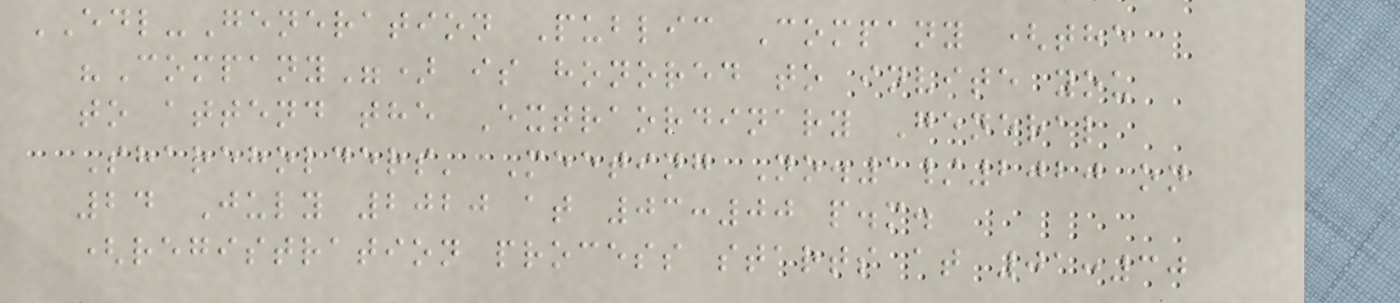EDL-Generation Public Company (the
"Company") is honored to invite you
to attend the Extraordinary General
Shareholders' Meeting No.1/2020 on
24 July 2020 at 03:00 p.m.
(registration process starts at 01:30
